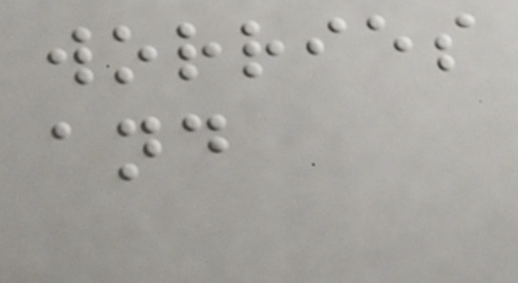worries
and
